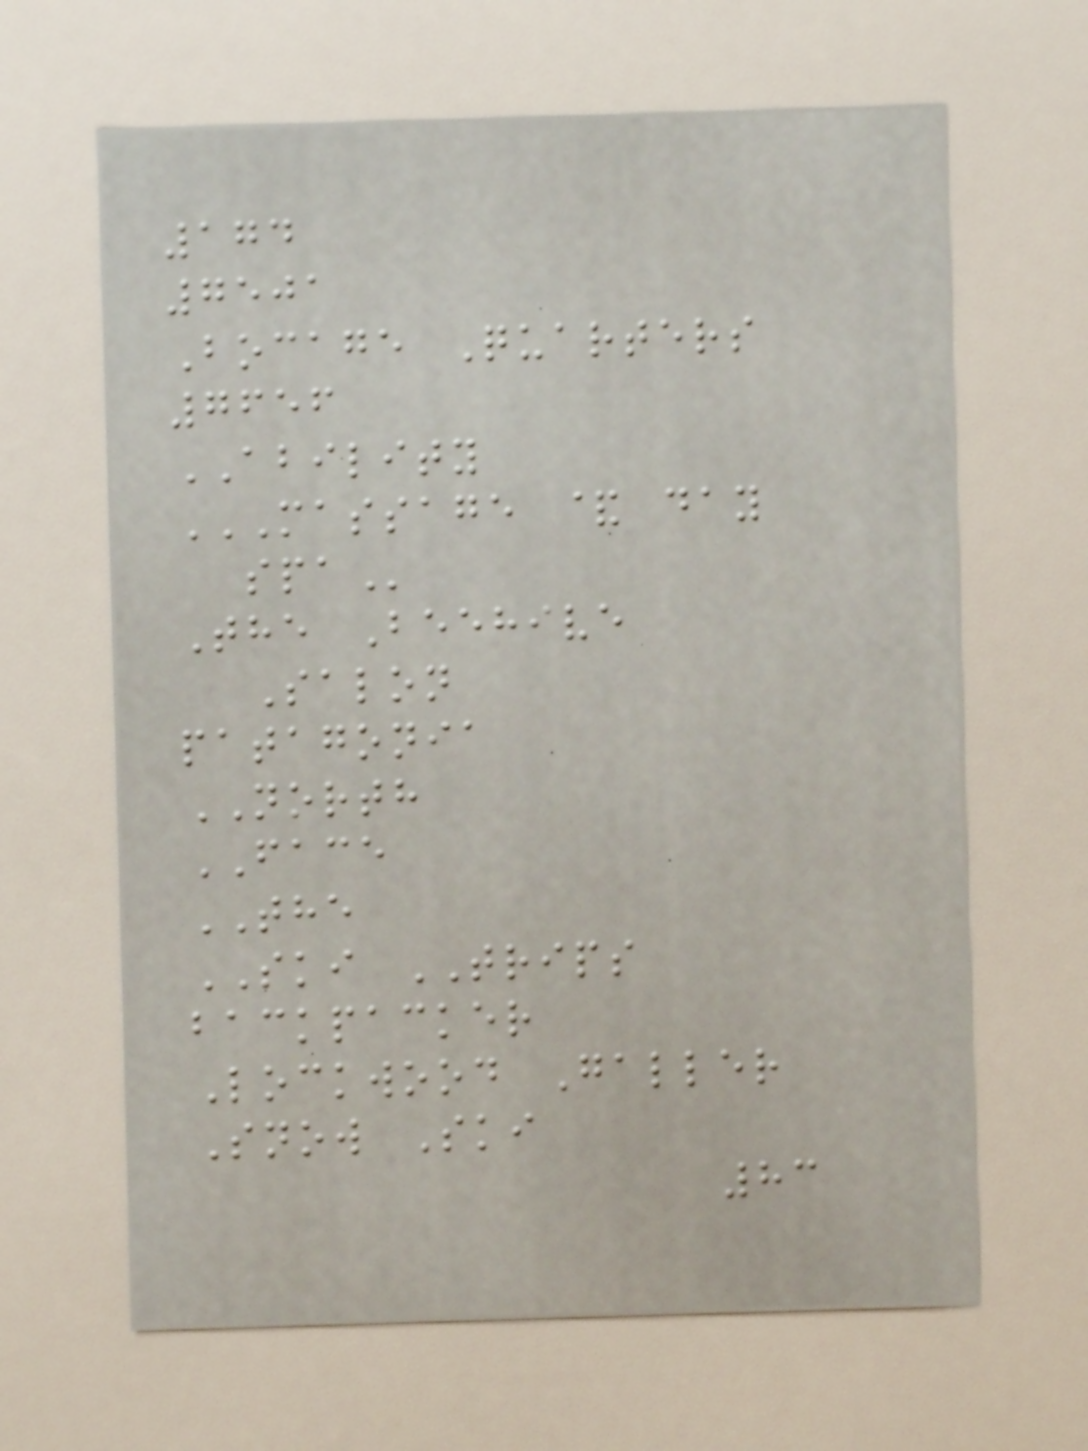174
7501
Bocage Quarters
7656
ABILITY
MASSAGE & DAY
SPA
The Beehive
Salon
patagonia
NORTH
FACE
THE
SKI TRIPS
backpacker
Lockwood Galler
Snow Ski
83
